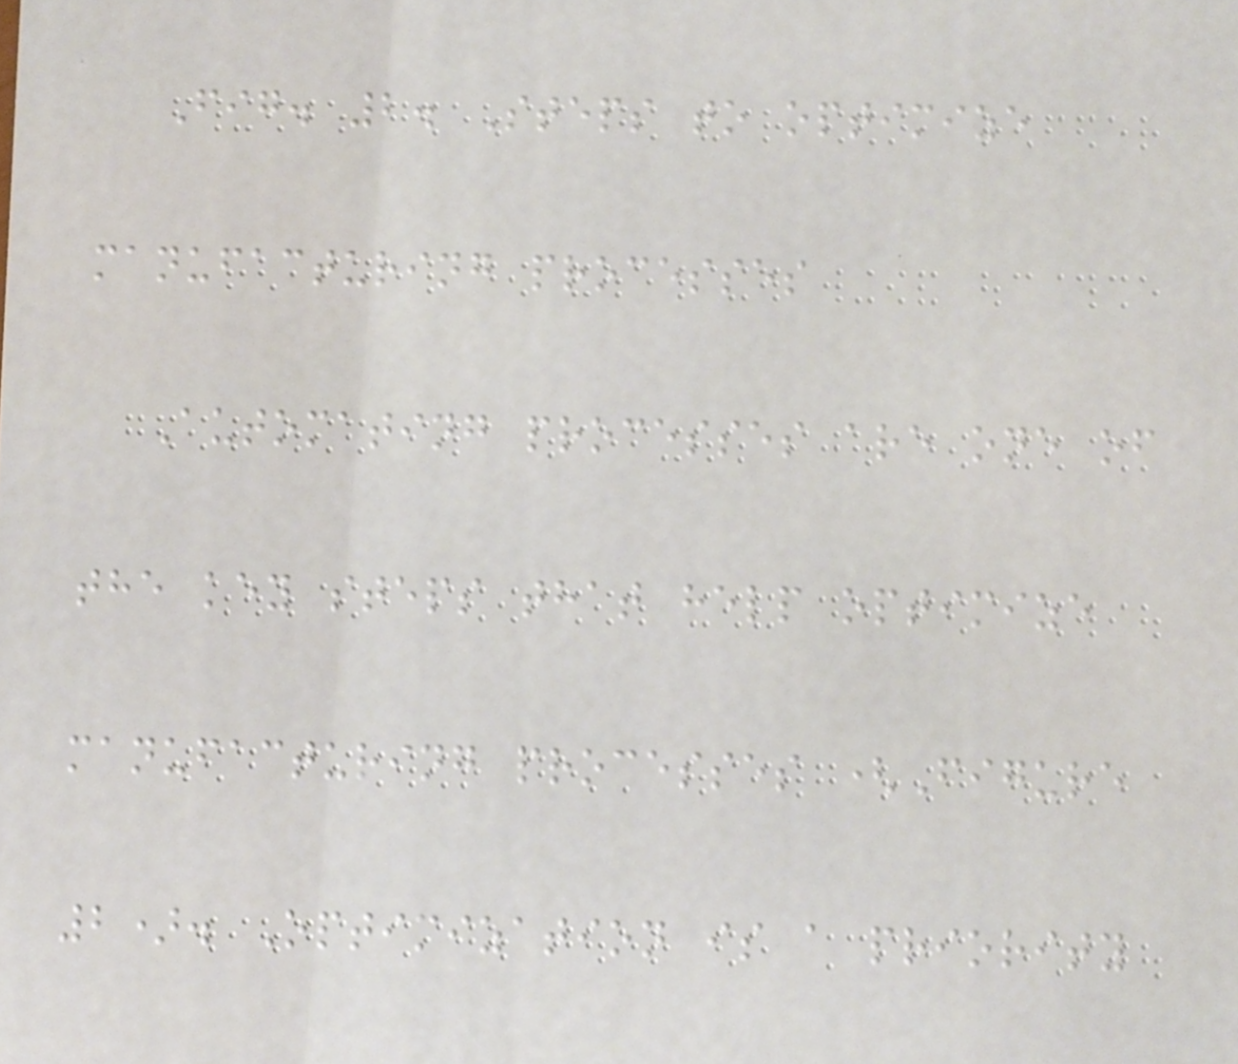Fig. 2. Steps to optimize
manufacturing processes
Automating processes are one of
the key steps that help optimize
manufacturing processes (Figure
2). Optimization is a priority
